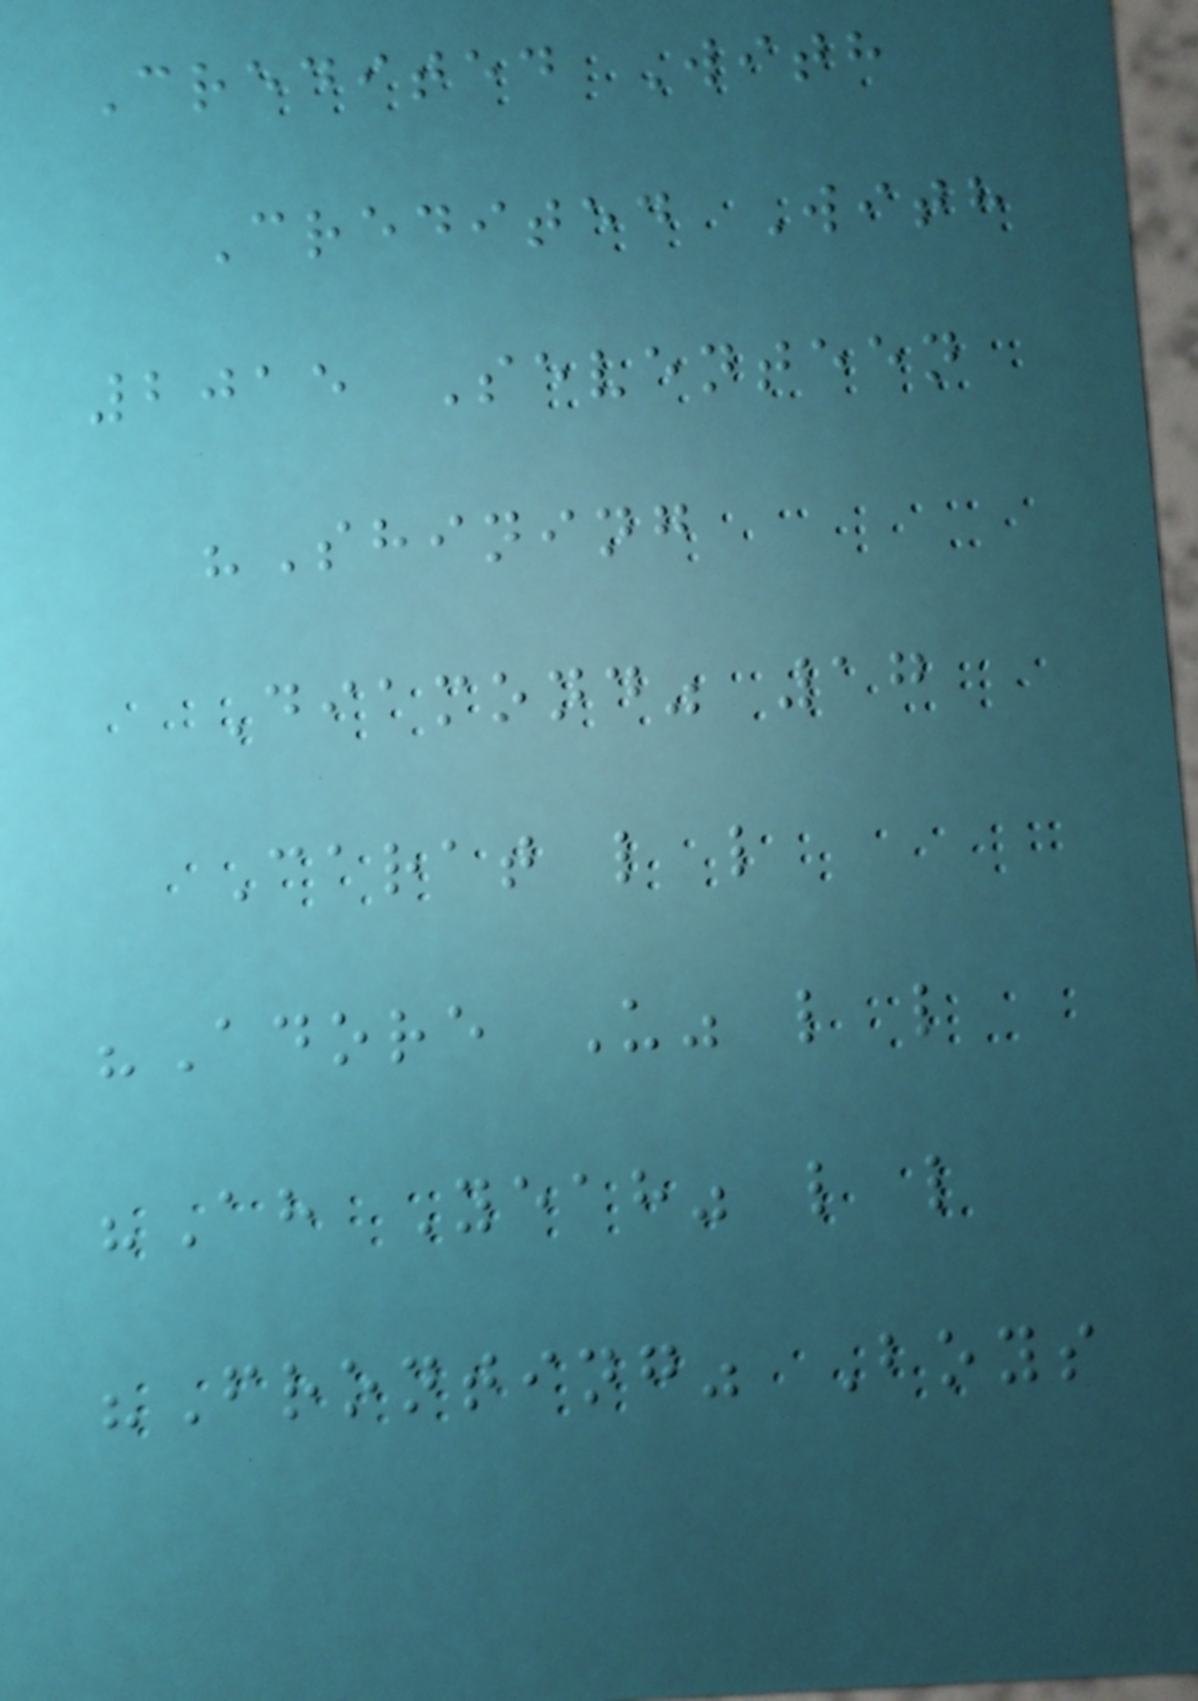Credited With
Credited With
2015 Seventeen
"Shining
Diamond" 17
Carat l l
"Adore U" l l
"Ah Yeah" l l
"Fronting" Boys
